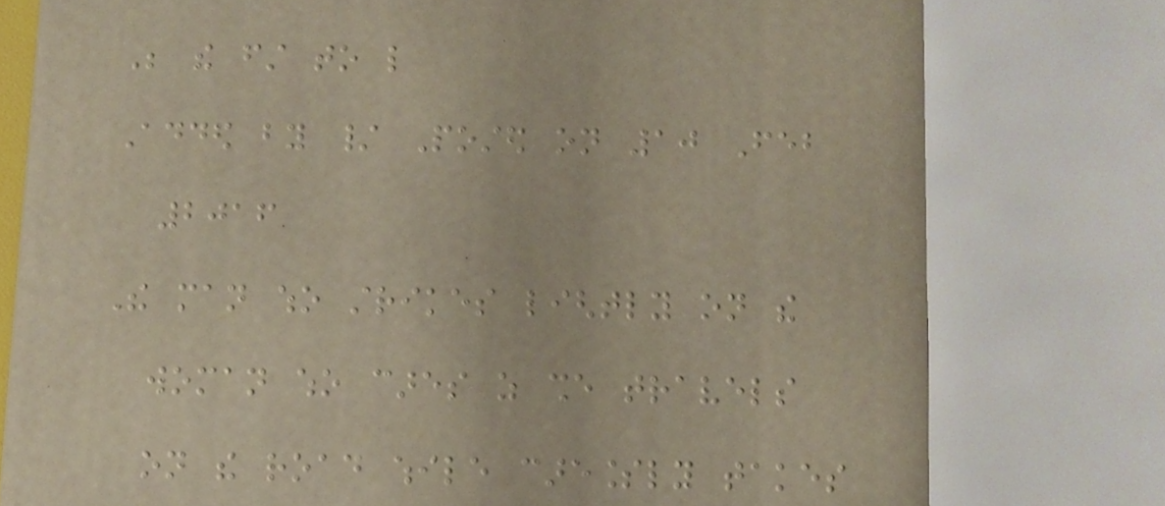Be the first to like
Added by / Posted on 10 Feb
2016
The man who strikes lightly on the
woman who cares as she travels
on the road while carelessly takes
